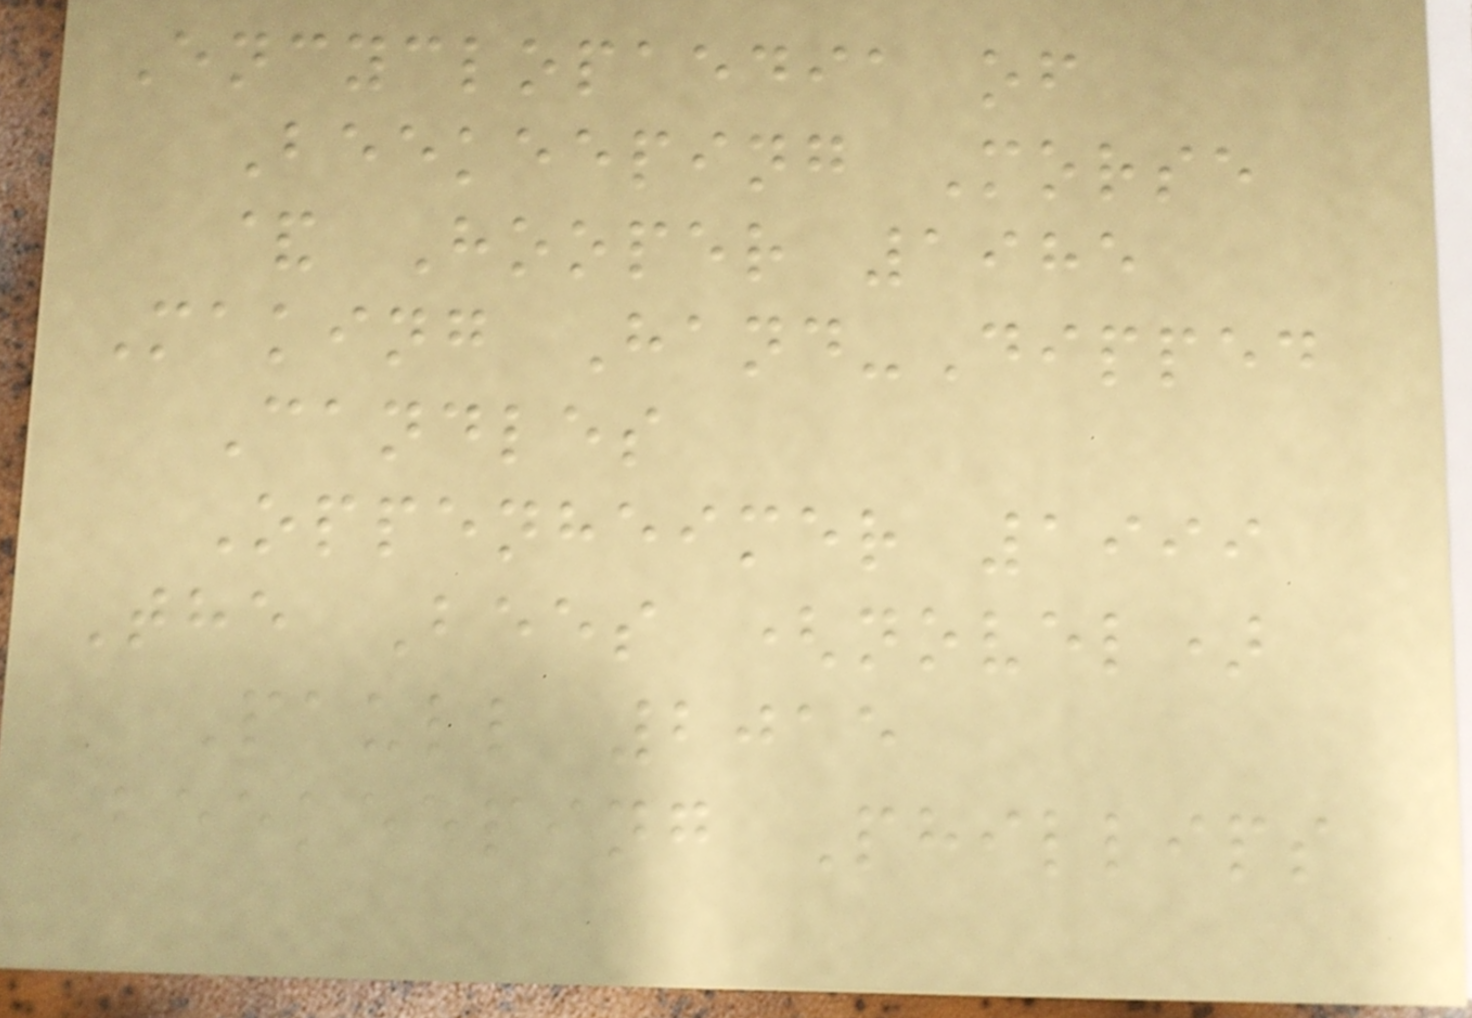Encyclopaedia of
Beekeeping Morse
& Hooper 1985
Making Hand-Dipped
Candles
Oppenheimer 1999
The Bees (novel)
Paull 2015
Beekeeping Phillips
